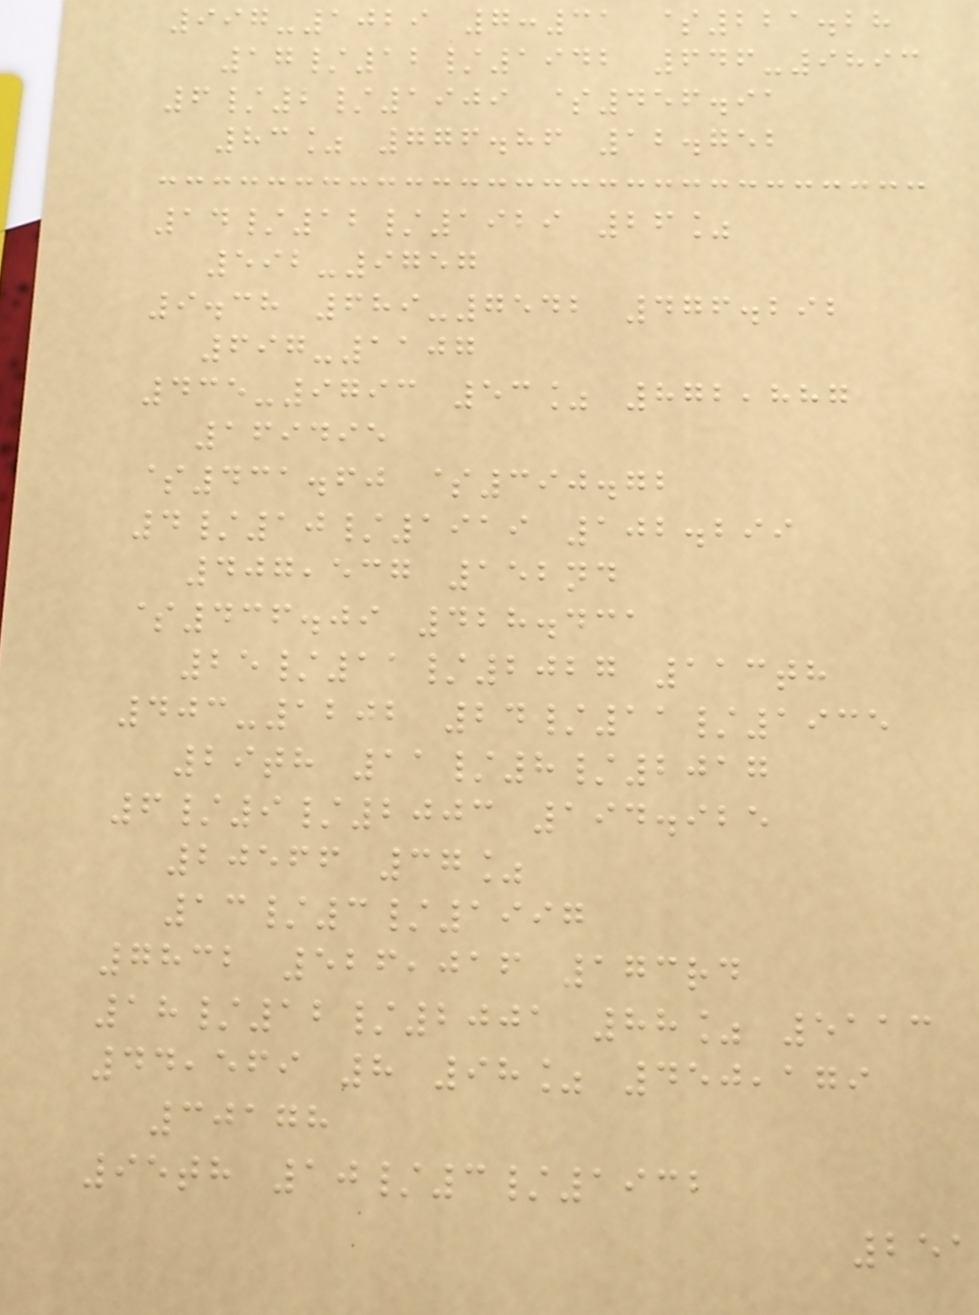997-1029 7:31 $221.28
17/12/1942 646-9893
6/2/1909 $456.91
83% 776.86 12.752
14/12/1929 26%
592-9757
9.38 689-7542 476.292
697-1107
435-9793 53% 872,887
169495
$431.60 $390.72
4/10/1919 102.299
407,537 152nd
$436.09 428.431
25/11/2027 113th
403-1202 24/11/1935
29th 11/8/2017
6/9/2003 194.925
20566 37%
13/3/1997
7832 526,016 173rd
18/12/2001 88% 5113
44,569 8 98% 450,179
30178
95th 10/3/1932
251
